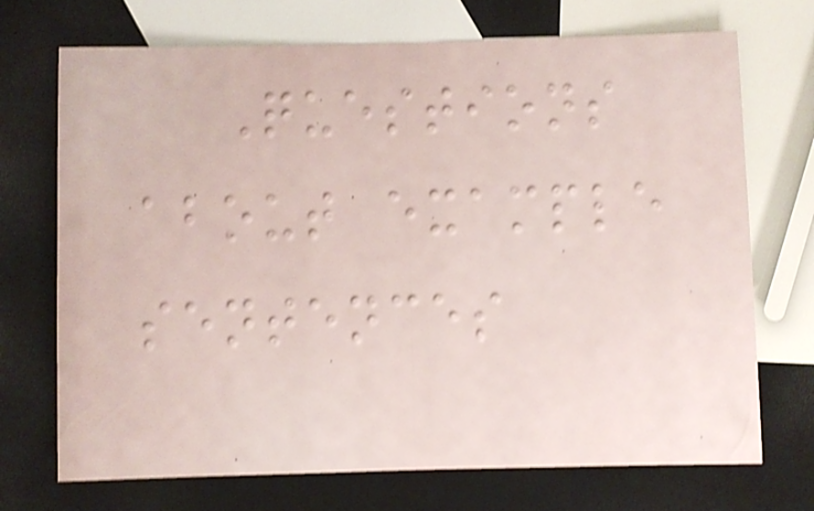Questions
about example
sentences
